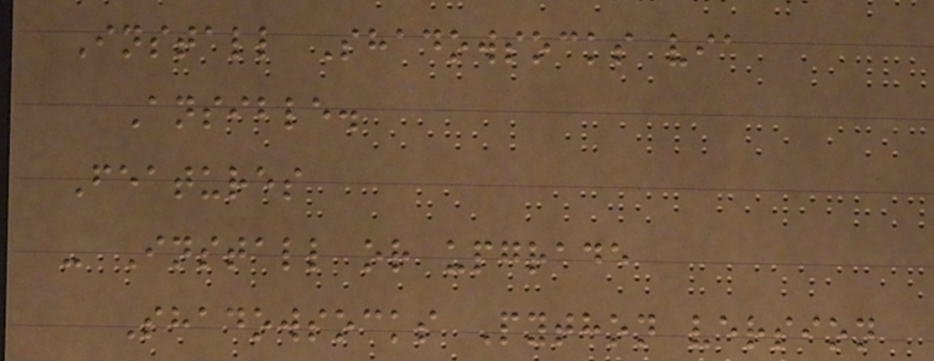Install Shadowsocks via
Ansible.
Features
- Install or upgrade
Shadowsocks Python version
